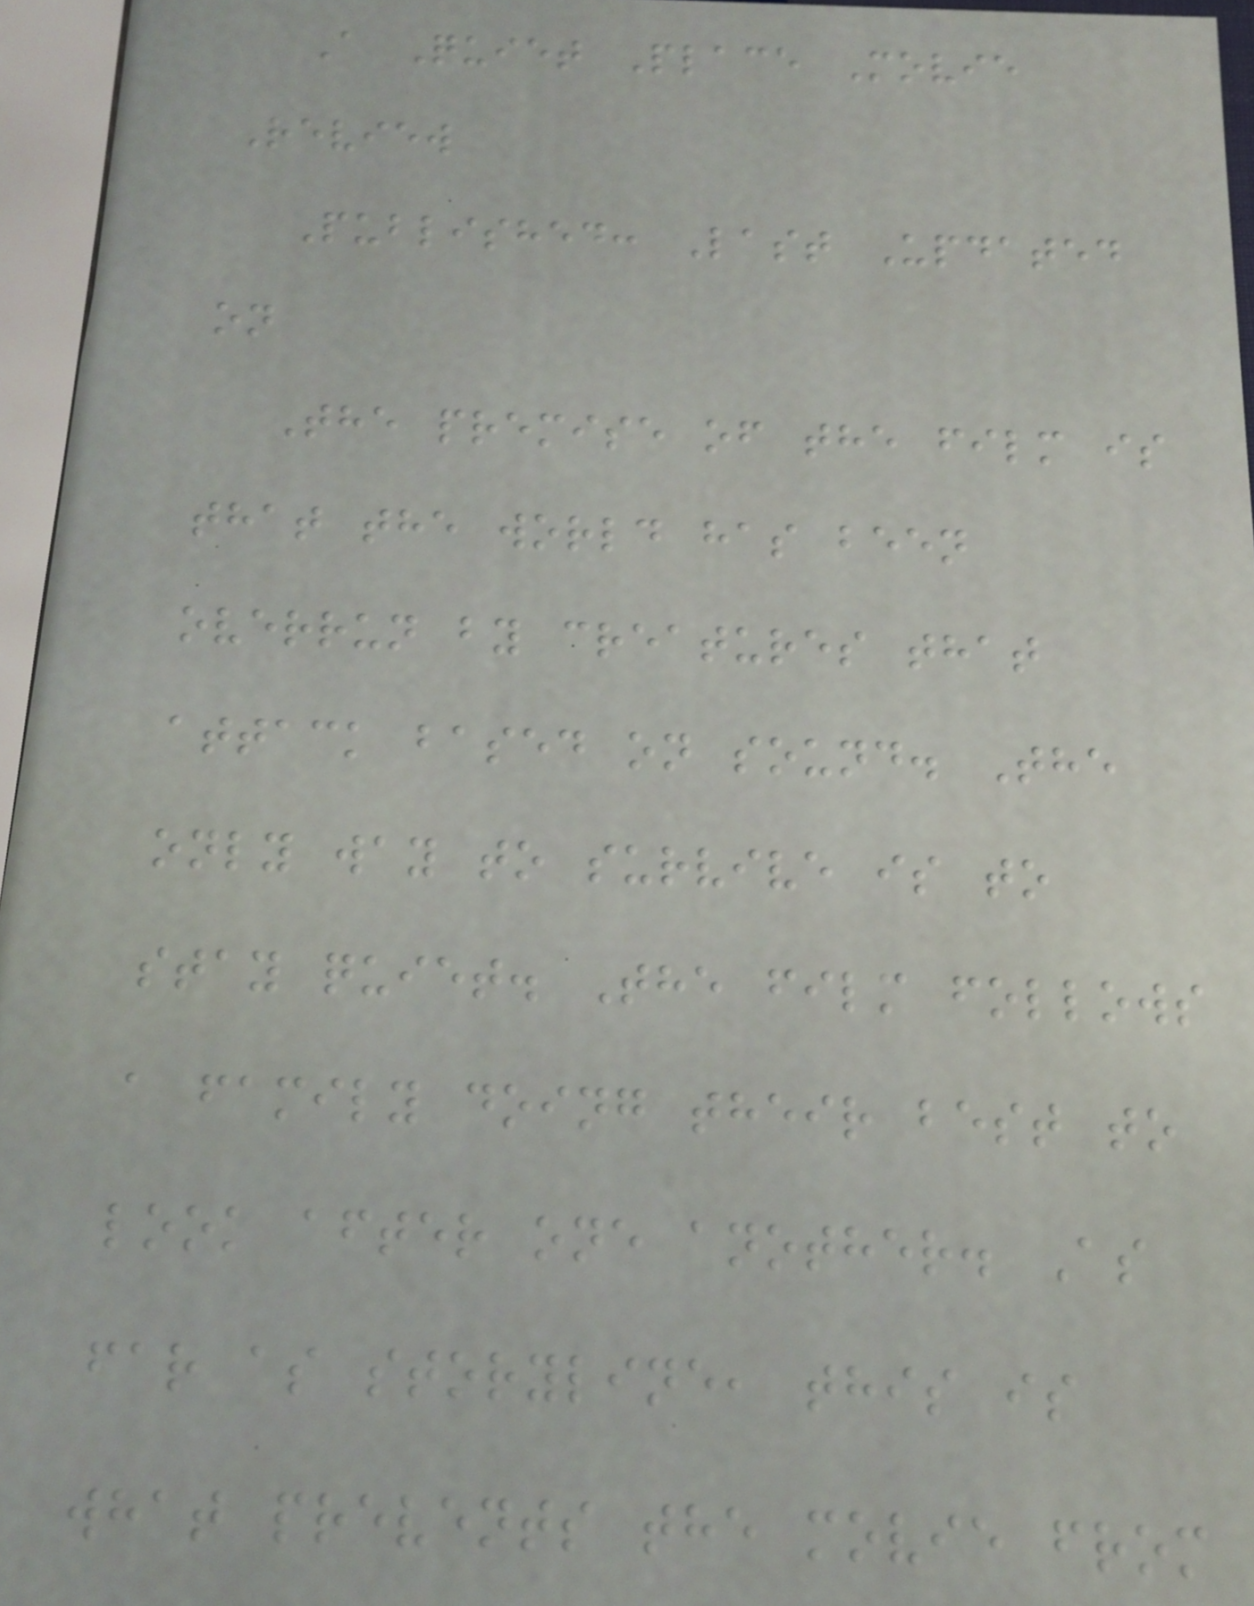A Quiet Place Movie
Review
Published: Last Updated
on
The premise of the film is
that the world has been
overrun by creatures that
attack based on sound. The
only way to survive is to
stay quiet. The film follows
a family doing their best to
look after one another. As
far as storyline, this is
what prevents the movie from
